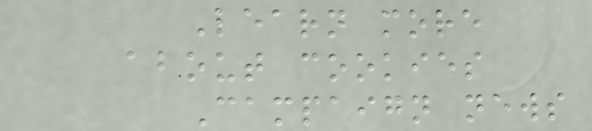Learn more
about cookies
Campaign news
